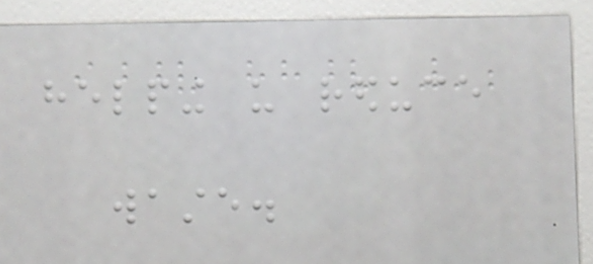helping us reduce
waste.
